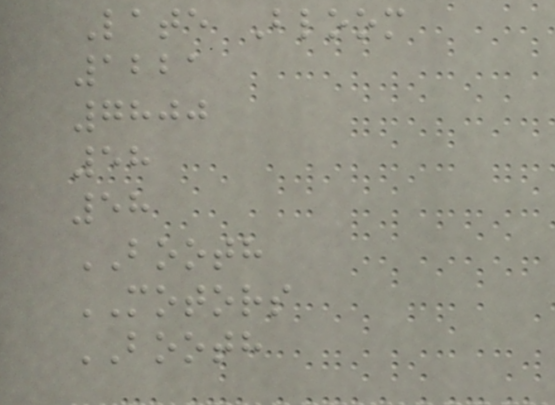Late Bloom
1221
7800
58
58
BOOTH
MOTORS
BOOTH
